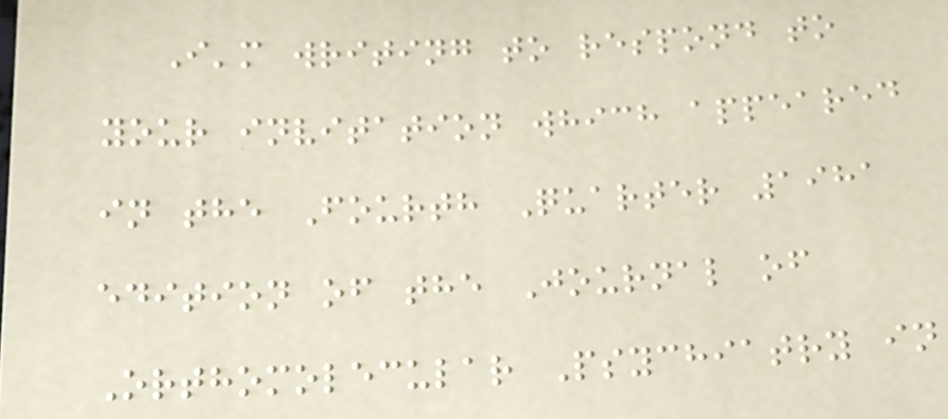I'm writing to respond to
your invitation which appeared
in the Fourth Quarter 1981
edition of the Journal of
Orthomolecular Psychiatry in
